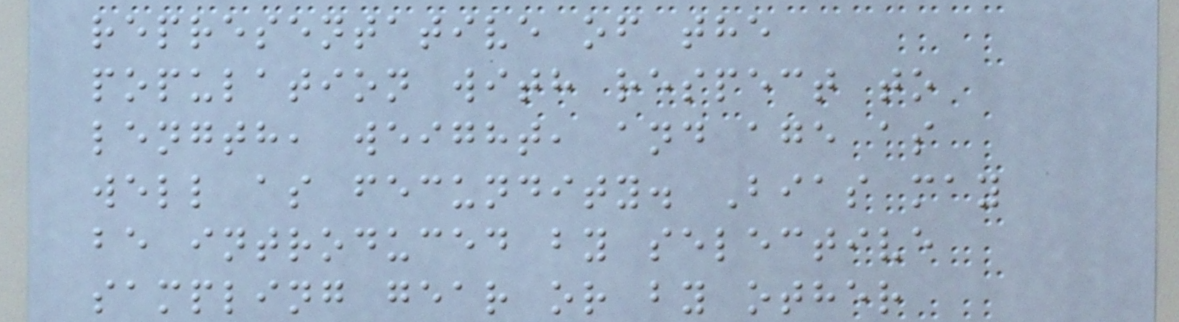representative of the
population with respect to
length, weight, and age as
well as fecundity. Bias may
be introduced by selective
sampling gear or by other
